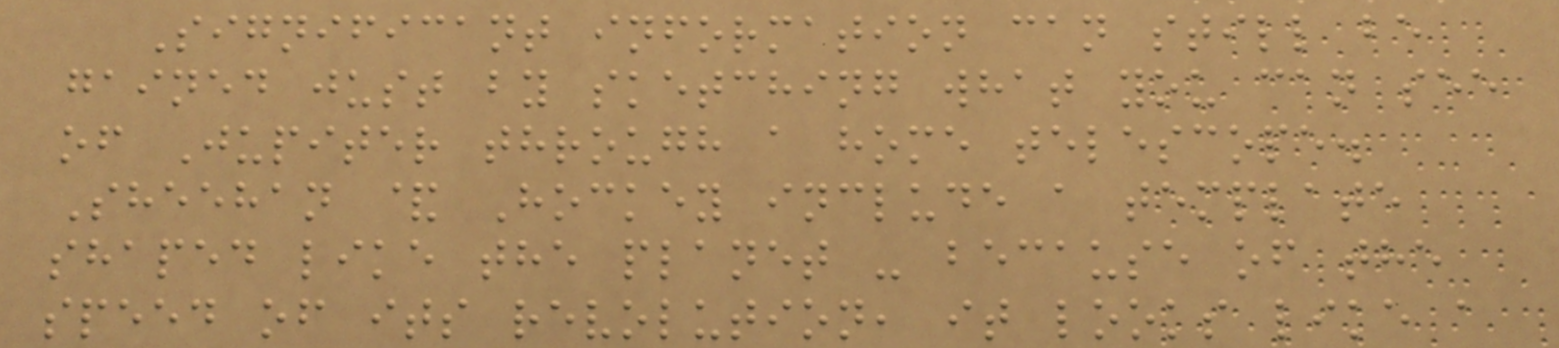Significant information can still be
gained just by sketching what you can see
of Jupiter through a home telescope.
Sheehan & Hockey include a template
shaped like the planet - because of the
speed of its revolution, it looks like a
